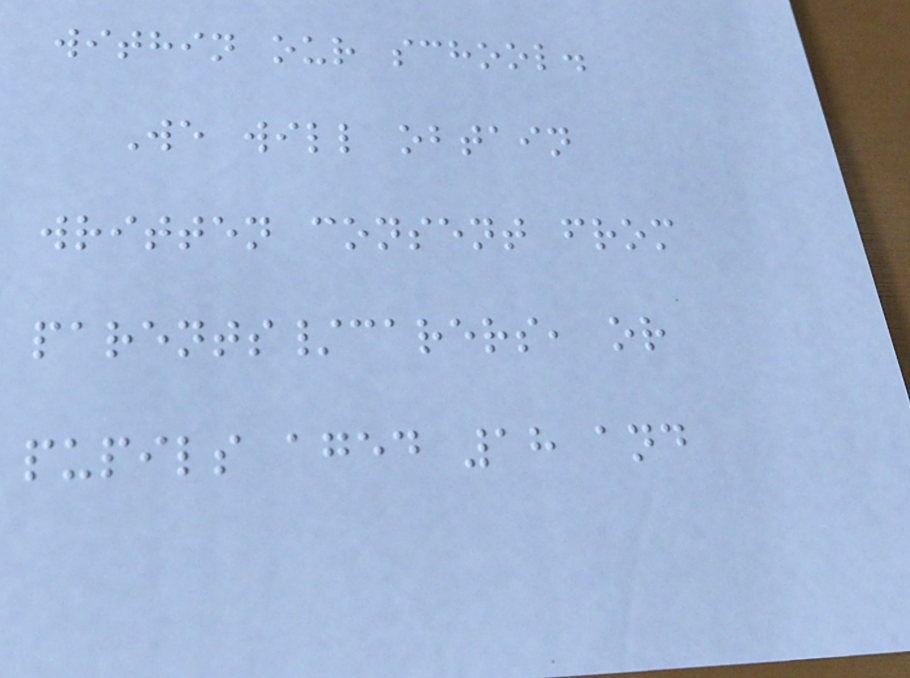within our school.
We will obtain
written consent from
parents/carers, or
pupils aged 18 and
